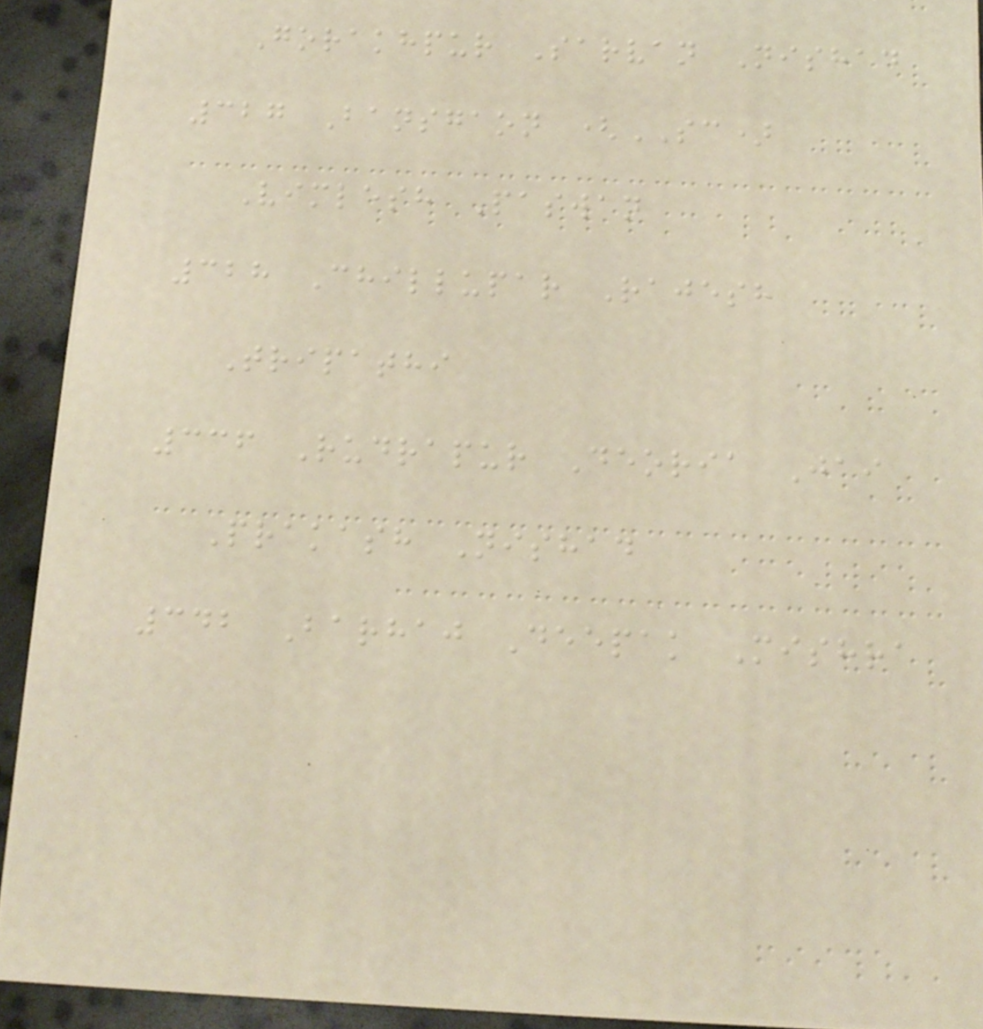Gorakhpur Sarvan Nishad
327 Bansgaon (SC)
Vimlesh Paswan
328 Chillupar Rajesh
Tripathi
336 Rudrapur Deoria Jai
Prakash Nishad
342 Barhaj Deepak Mishra
